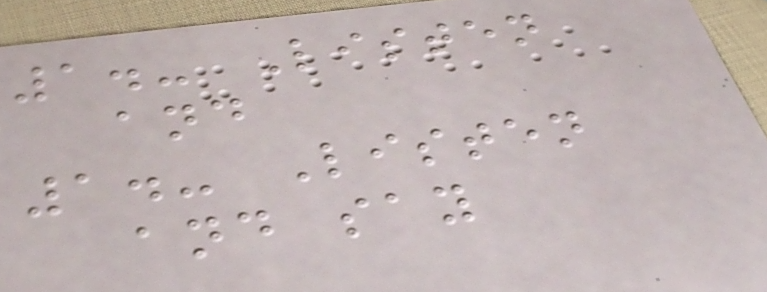1.- Listen
and
1.- Listen
and say
